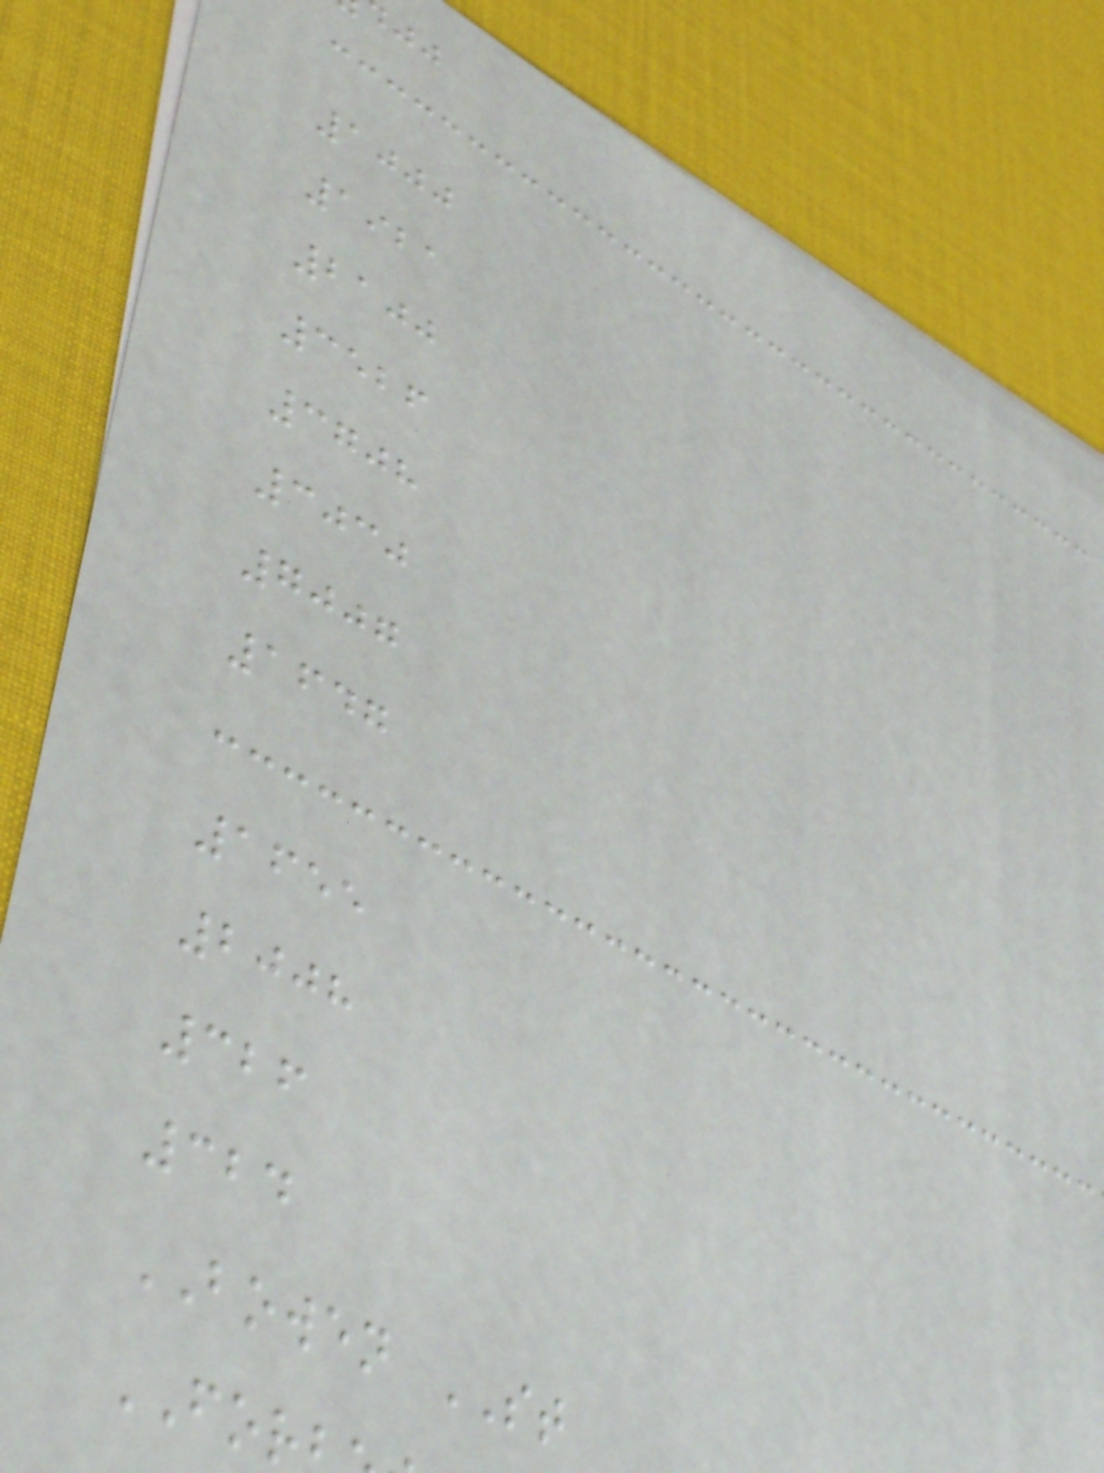1000
1921
2100
3526
3708
3030
7007
1647
1655
2008
326
324
BOWEN ST
FOR
